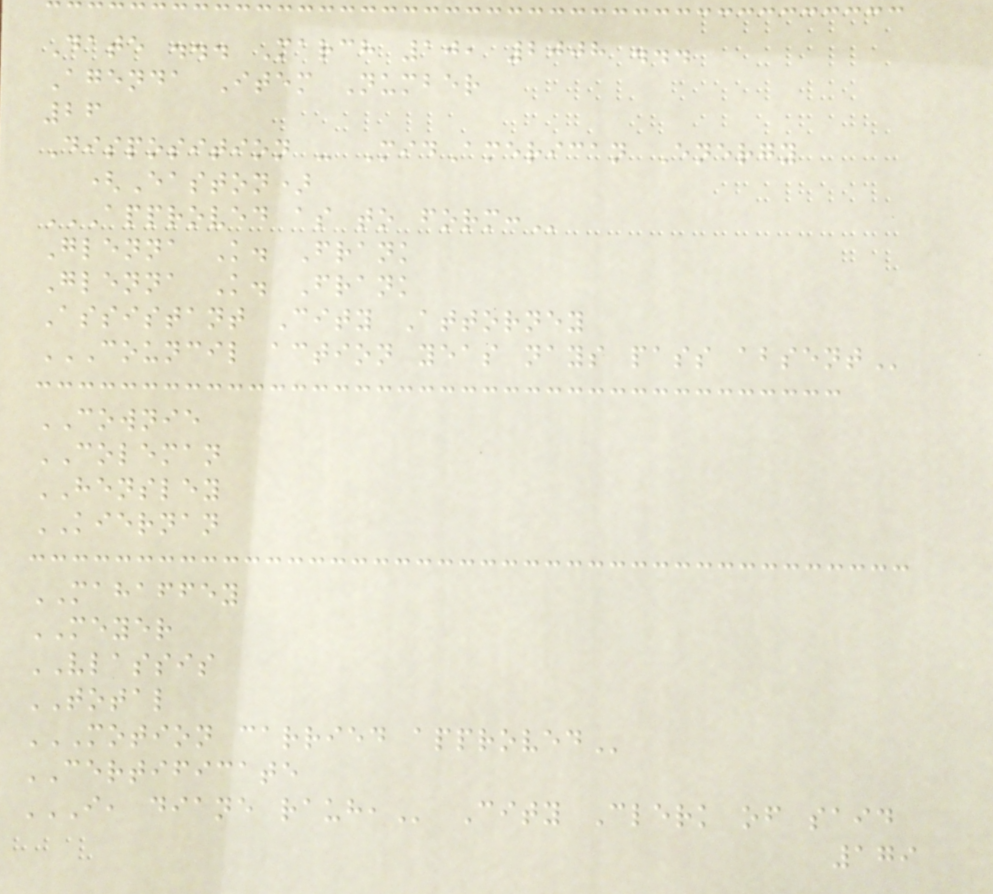Date ... March 10, 2008 ...
Agenda Item Number
26
Disposition - MidAmerican Energy
(Easton)
APPROVED AS TO FORM:
Glenna K. Frank
Glenna K. Frank
Assistant City Attorney
COUNCIL ACTION YEAS NAYS PASS ABSENT
COWNIE
COLEMAN
HENSLEY
KIERNAN
MAHAFFEY
MEYER
VLASSIS
TOTAL
MOTION CARRIED APPROVED
CERTIFICATE
I, DIANE RAUH, City Clerk of said
179
